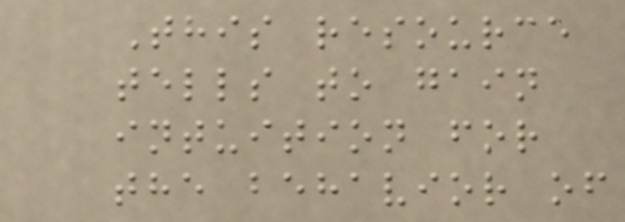This resource
tells to gain
intuition for
the behavior of
